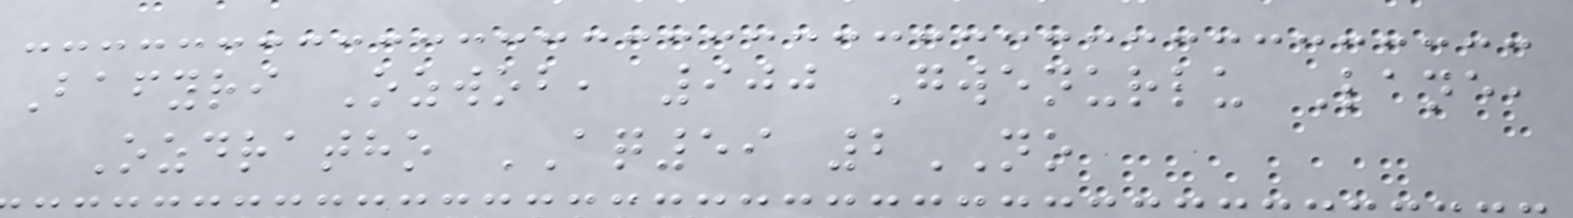Bafyri Ozwob, 900 Gwenurlu Lane,
Ozdratho AQ59 2NO
